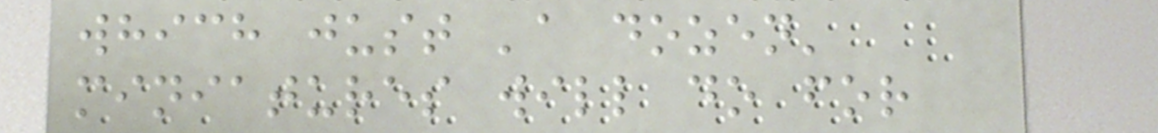which just 'a dozen'
miniatures will do for
